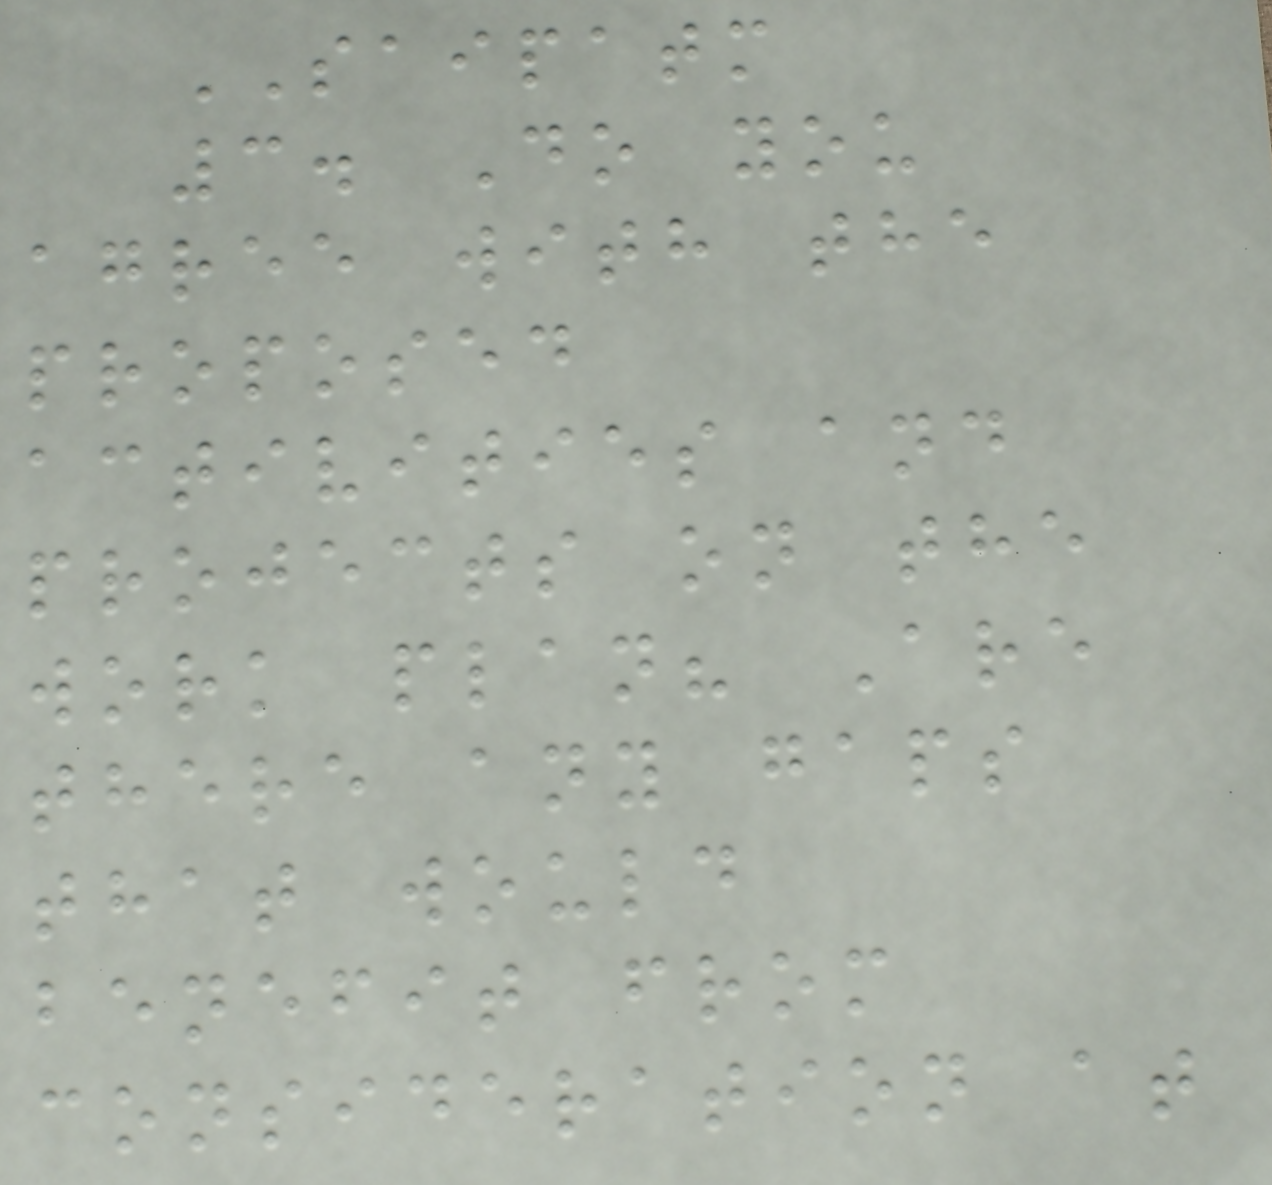SAIPATM
3. Do you
agree with the
proposed
activities and
projects on the
work plan? Are
there any gaps
that would
benefit from
consideration at
